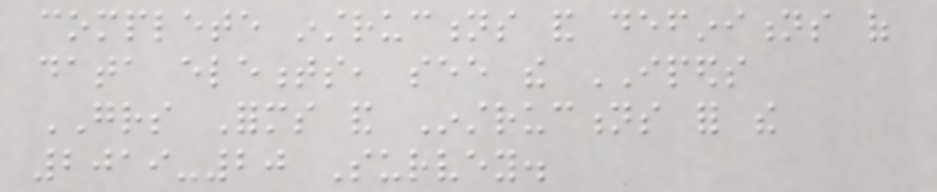complete instructions and definitions of
data elements, see the IPEDS
GRS Forms and Instructions for the
2019-20 Survey.
